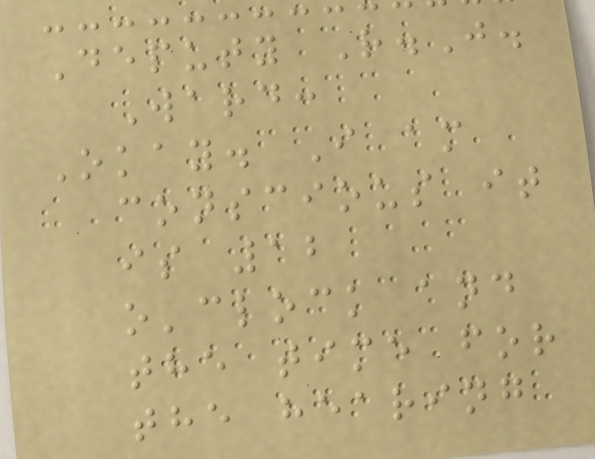Deputy R.J.
Ward:
Okay. I am
conscious it
is 12
o'clock and
the time for
the hearing
